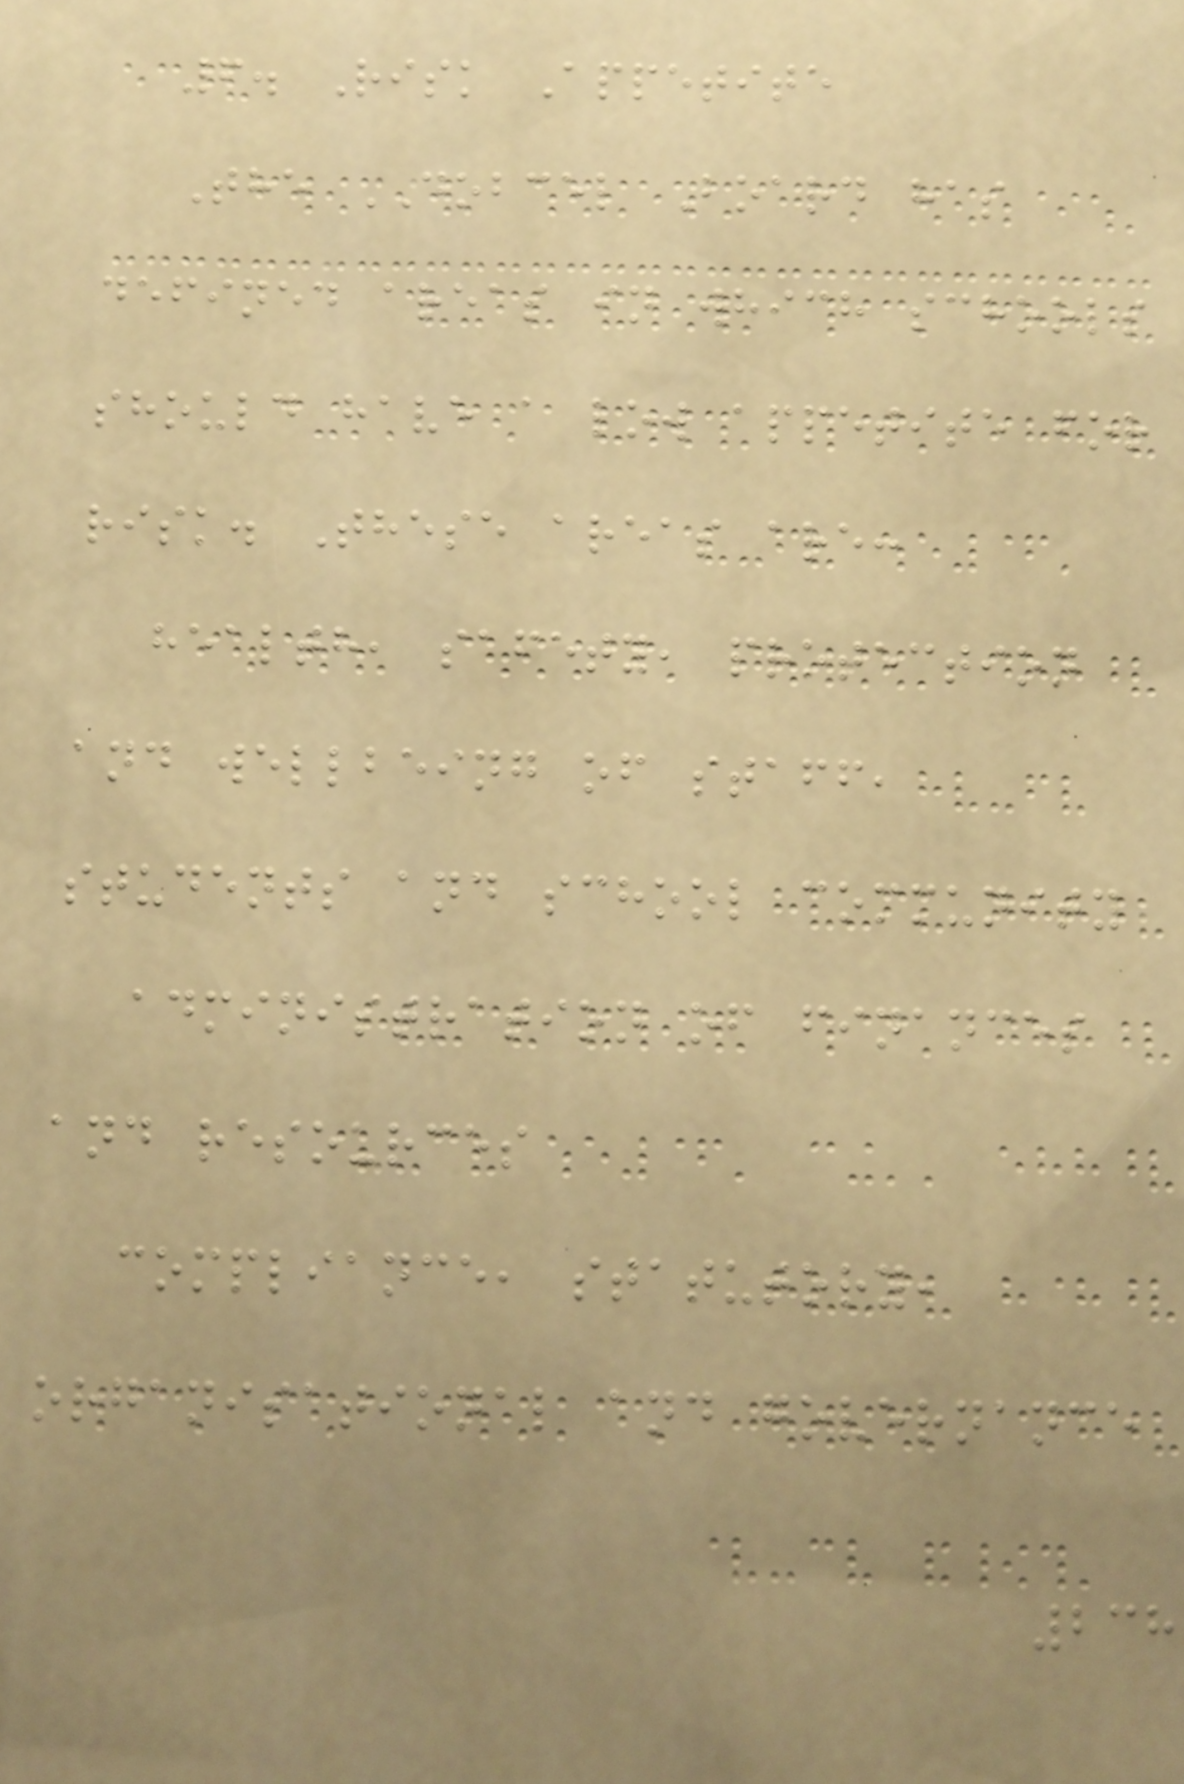6. Risk Appetite
The DOBCEL Board has
defined areas in which schools
should have a low appetite for
risk. These areas are:
health, safety, protection
and wellbeing of staff,
students and school community
administration of finances
and resources
compliance, statutory,
organisational and governance
238
